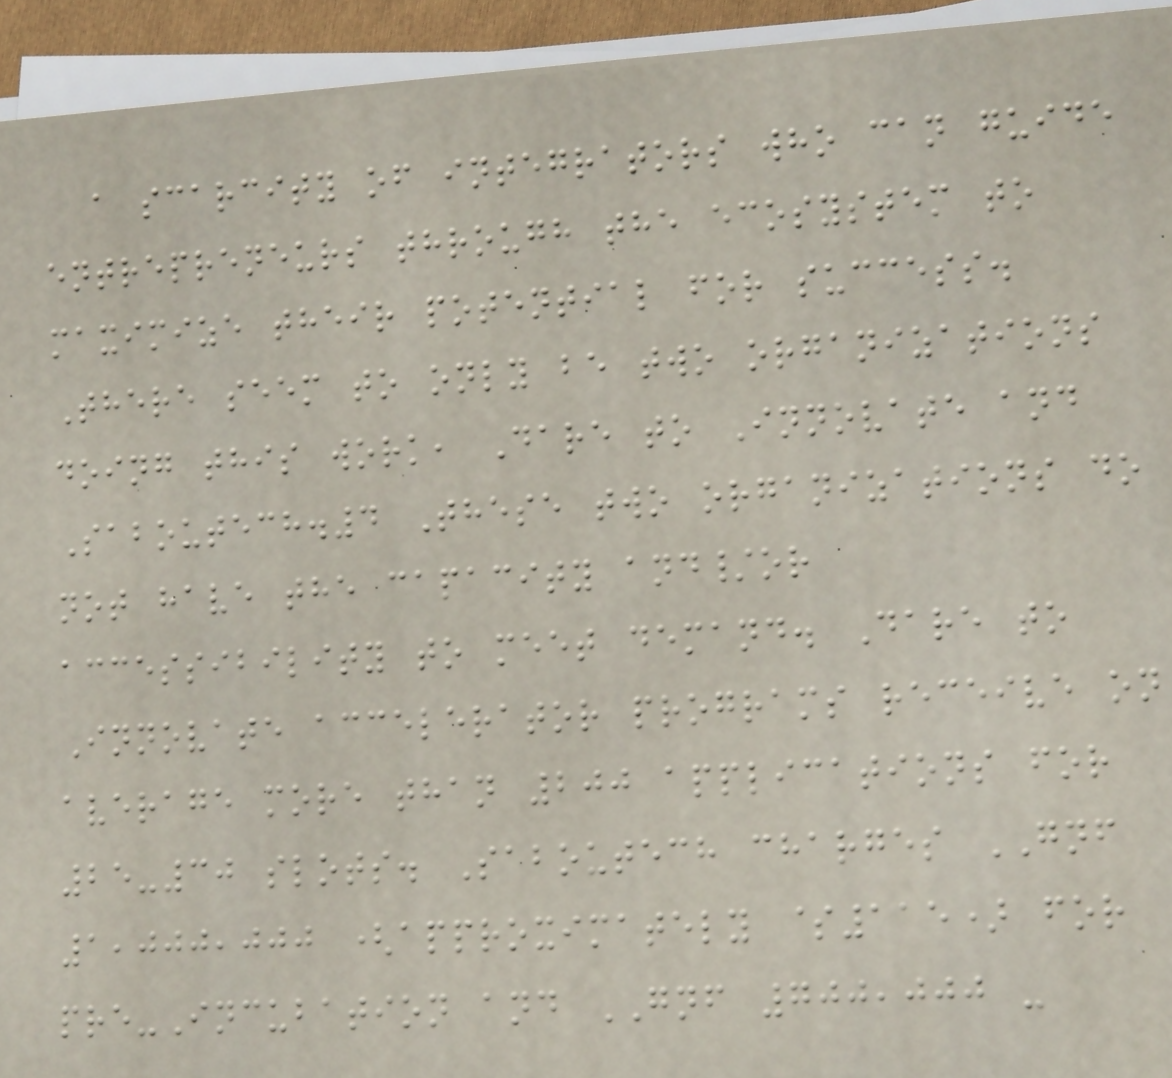a scarcity of integrators who can guide
entrepreneurs through the ecosystem to
maximize their potential for success.
There seem to only be two organizations
doing this work, Dare to Innovate and
Saboutech.4 These two organizations do
not have the capacity and/or
accessibility to meet demand. Dare to
Innovate accelerator programs receive on
average more than 200 applications for
25-30 slots. Saboutech charges GNF
1,000,000 (approximately $115) for
pre-Incubation and GNF 700,000 -
